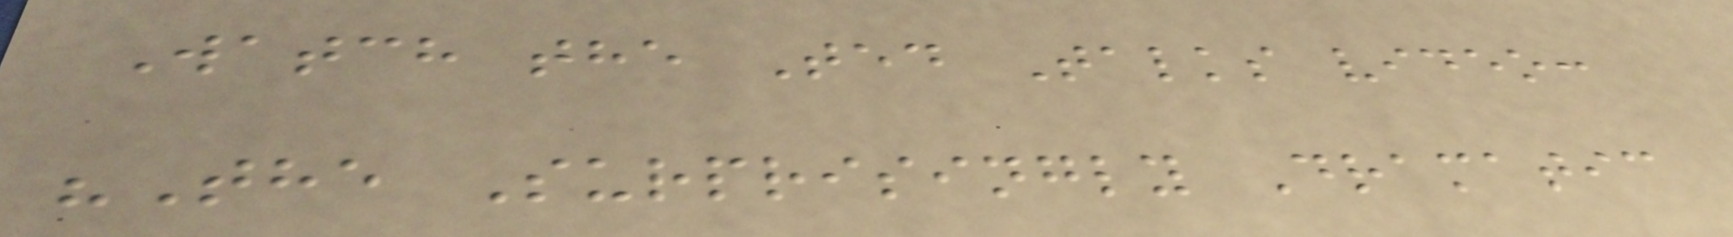Watch the Ted Talks video:
"The Surprisingly Dramatic
